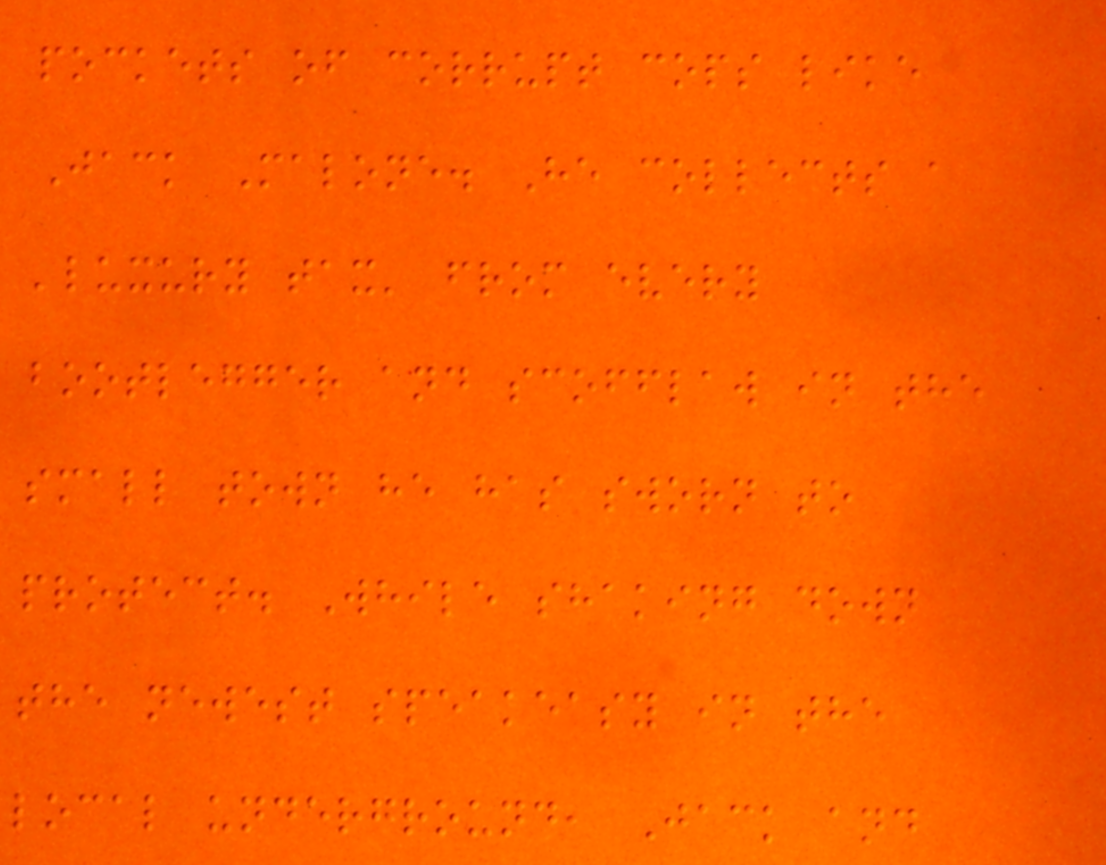pockets of corrupt cops like
Jack Malone. He collects a
'luxury tax' from every
bootlegger and scofflaw in the
small town he has sworn to
protect. While shaking down
the newest speakeasy in the
local underground, Jack and
